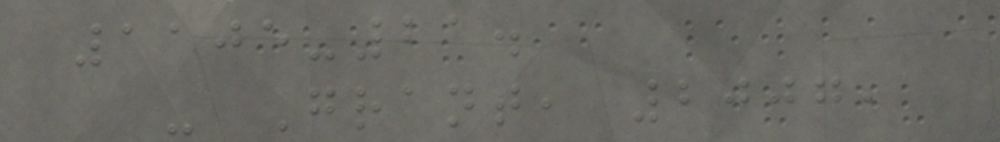1105-21.
- Grant, 2007,
